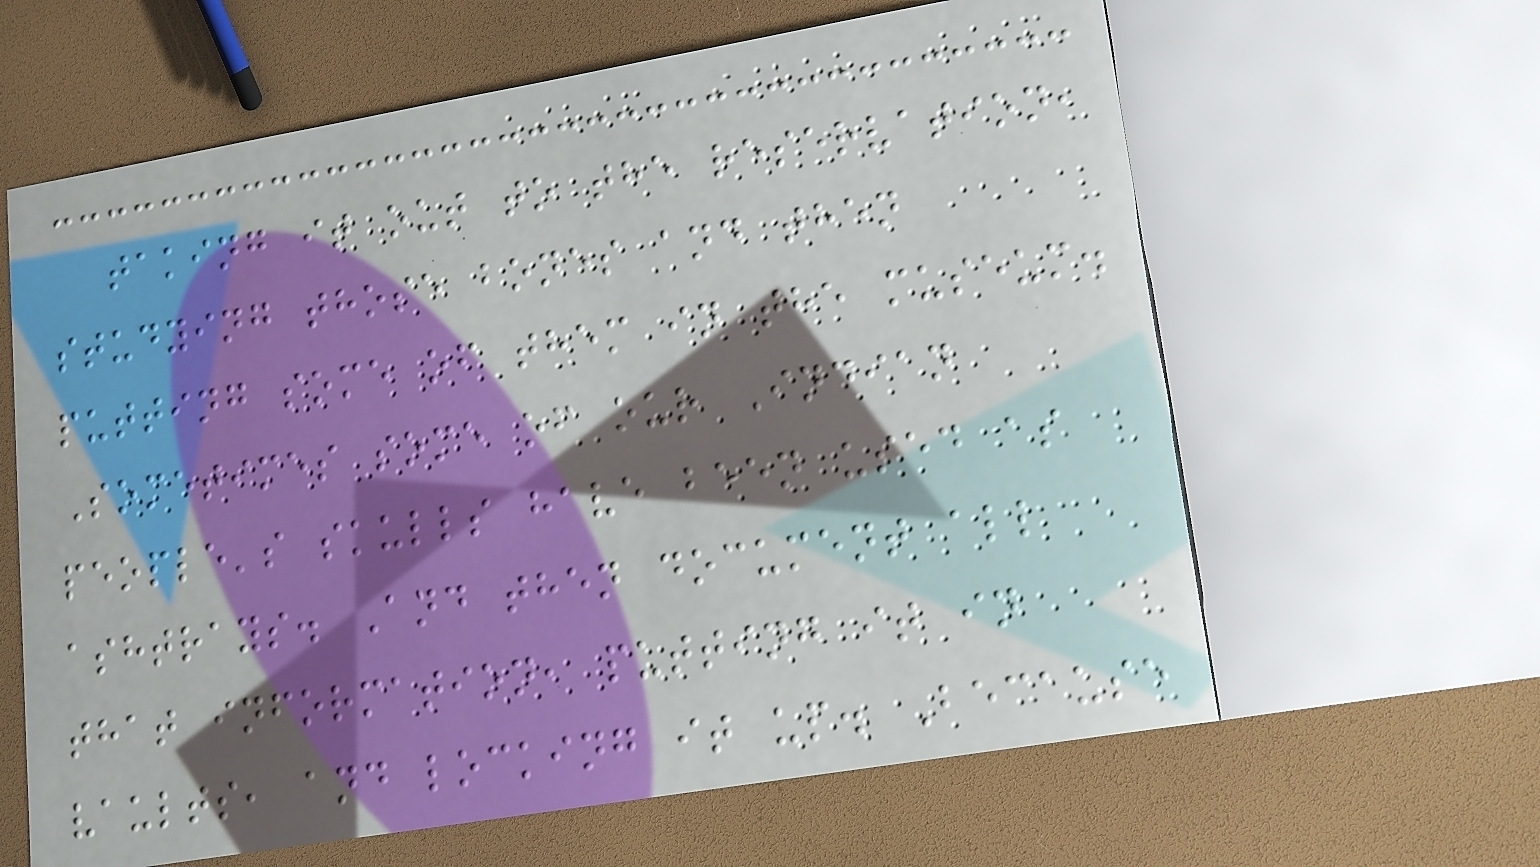taking it out to the reservation,
studying those bones and then
putting some of them in the museum.
Sometimes some of our Indian
people's skulls have been used as
ashtrays. And then document all
that information, putting it in
vaults, and locking it up. Because
